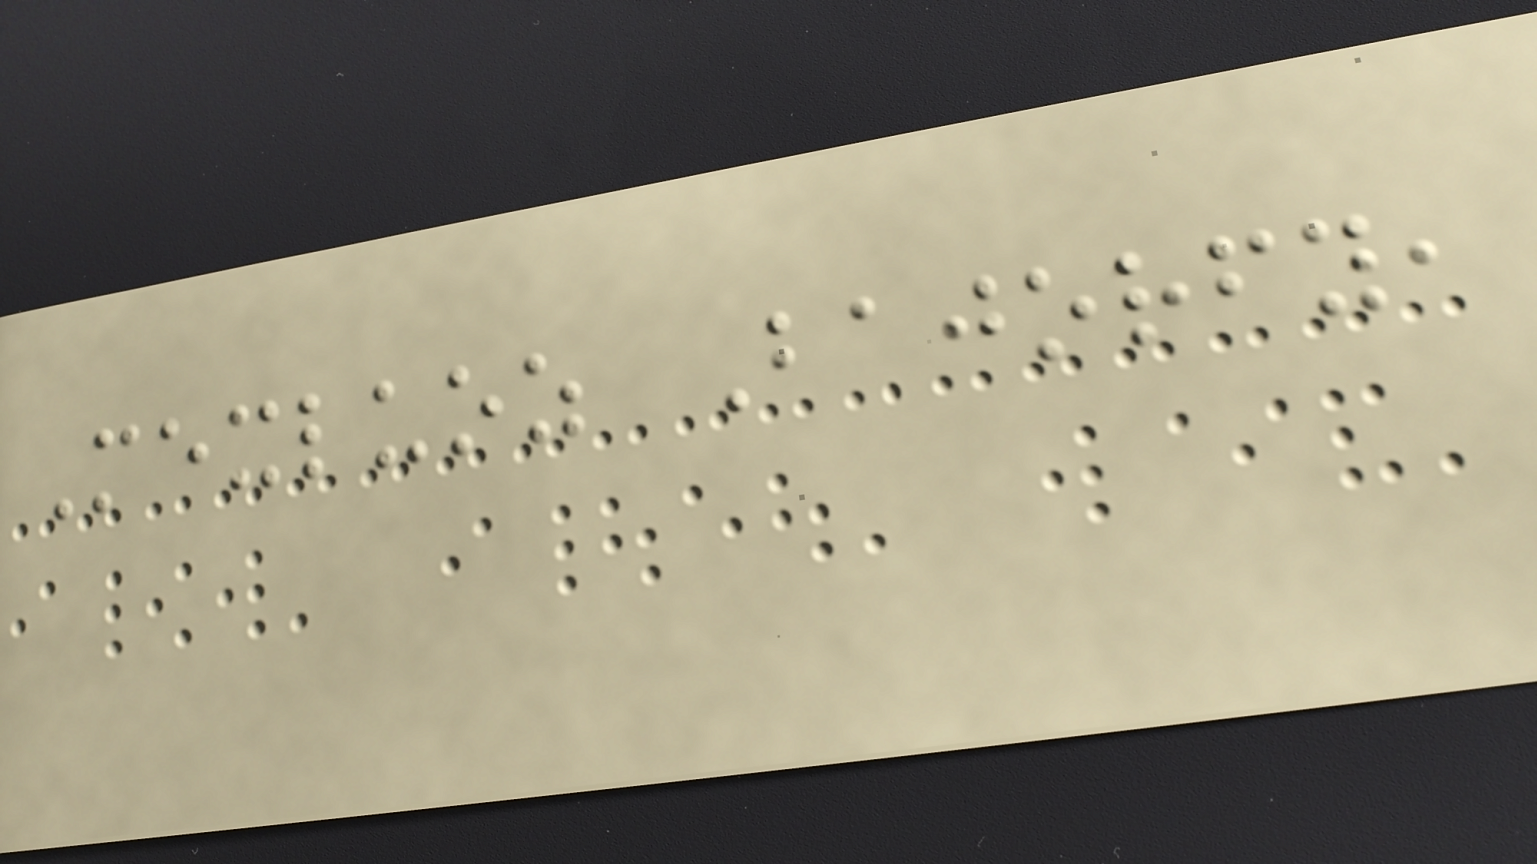Mexluoz Bajorfy,
